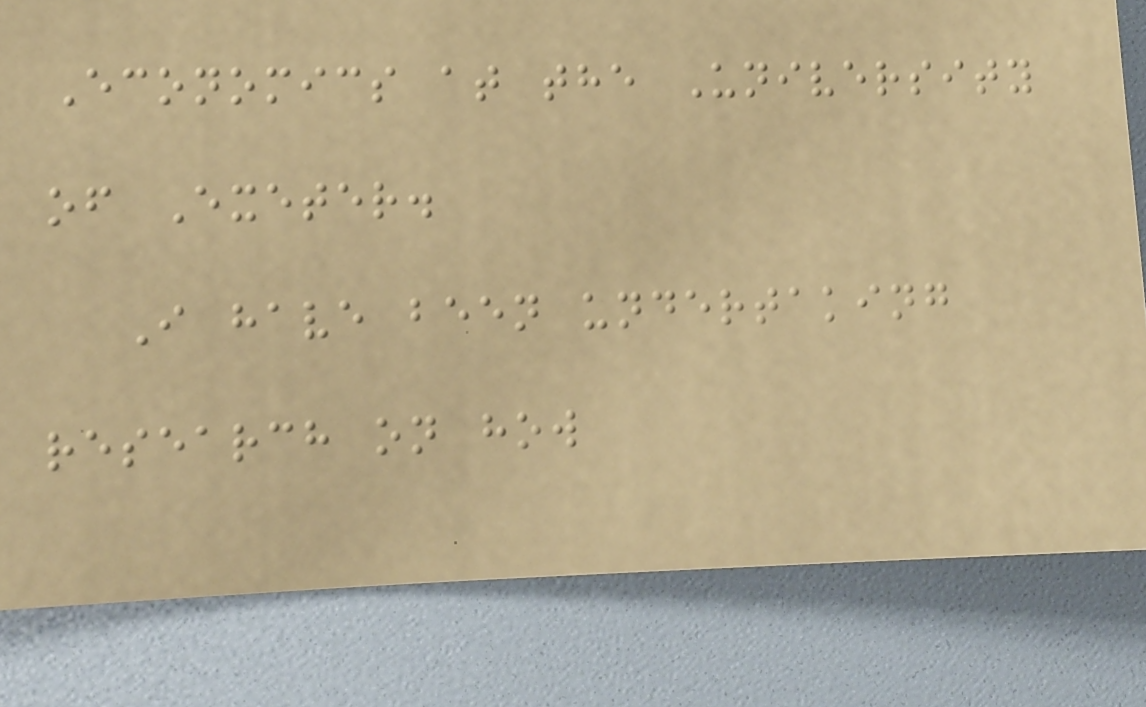Economics at the University
of Exeter.
I have been undertaking
research on how
